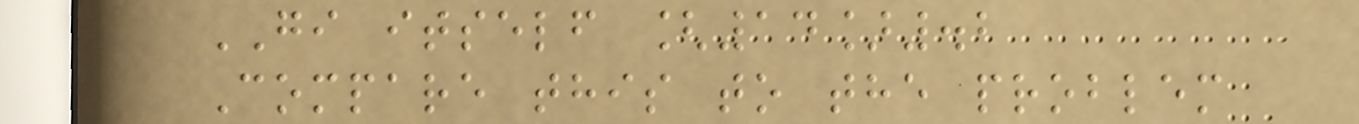GI itself [14].2
Compare this to the problem
